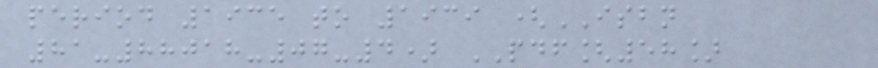period 1935 to 1939 (ISBN
81-88018-07-4) PDF[58]
